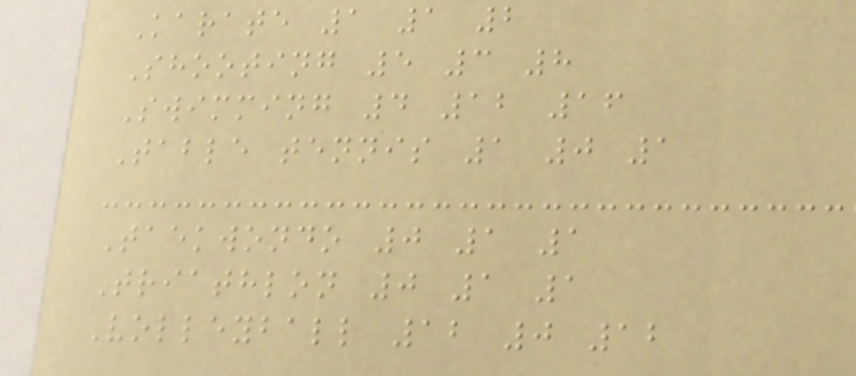Karate 1 1 2
Shooting 5 3 8
Swimming 4 12 16
Table tennis 1 0 1
Taekwondo 0 1 1
Triathlon 0 1 1
Volleyball 12 0 12
